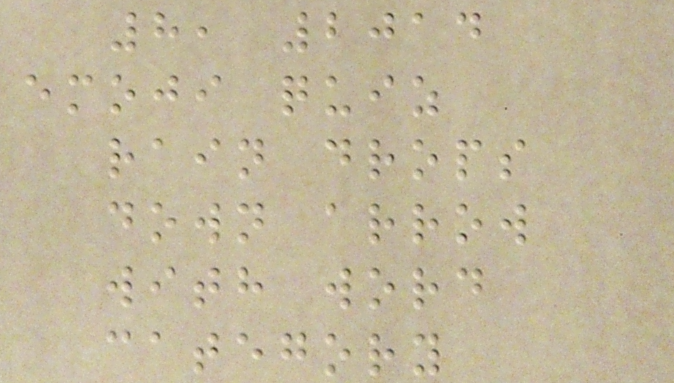8, 2014
emoji quiz
rain drops
down arrow
with word
category
